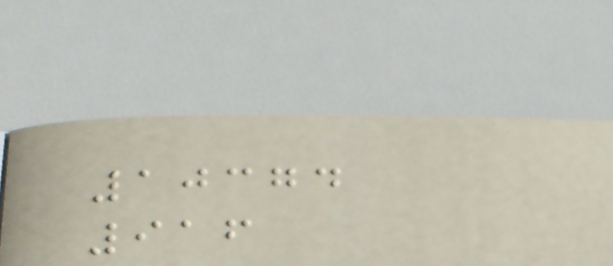10374
916
